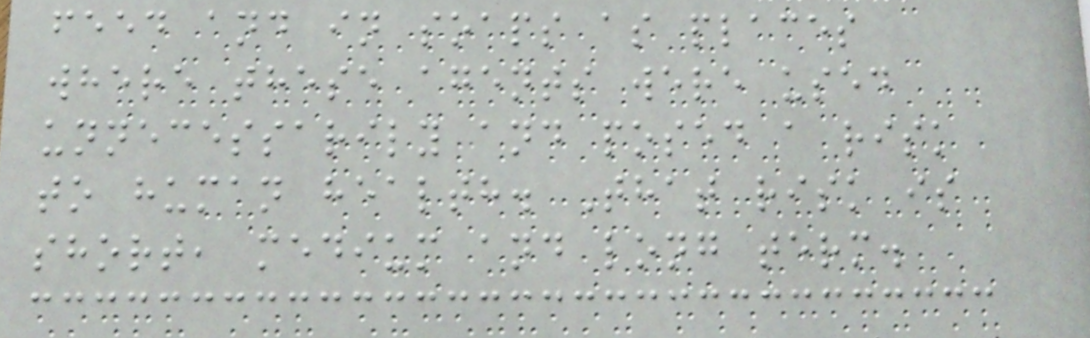feed and in soaps as places
where these agents were used
unnecessarily and posed a risk
to human health. That risk is
short, medium and long term.
